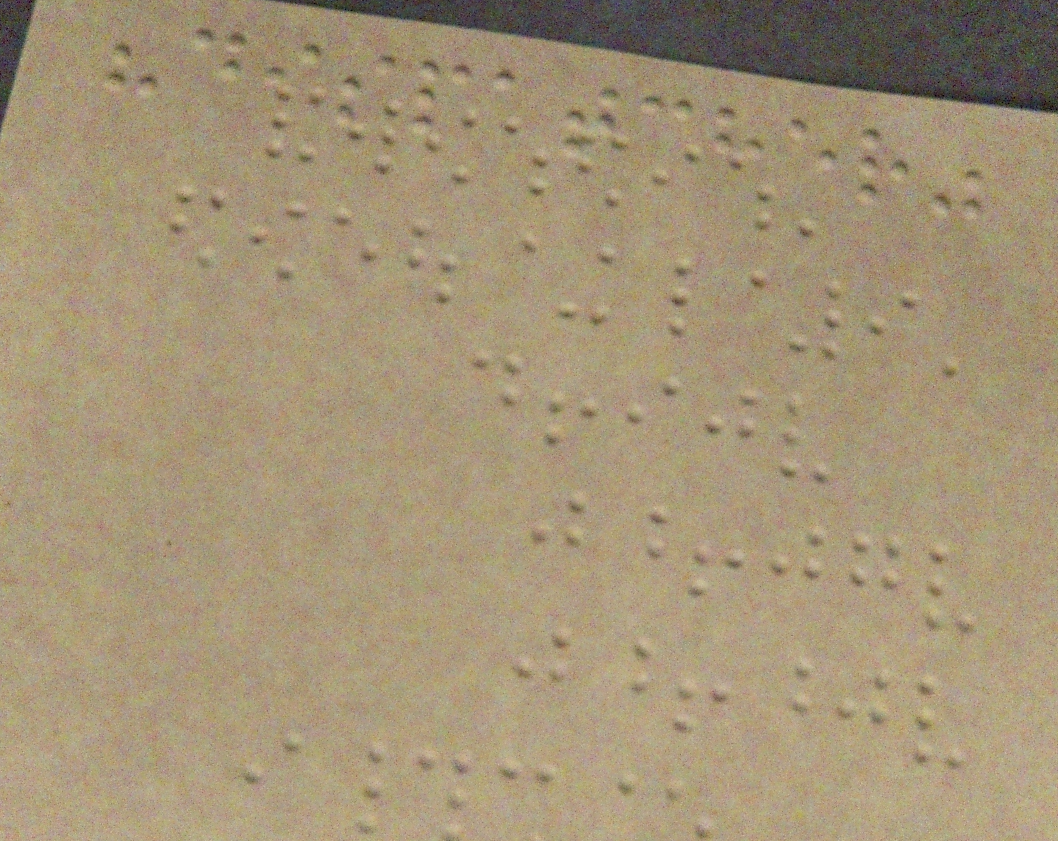"dispatcher"
